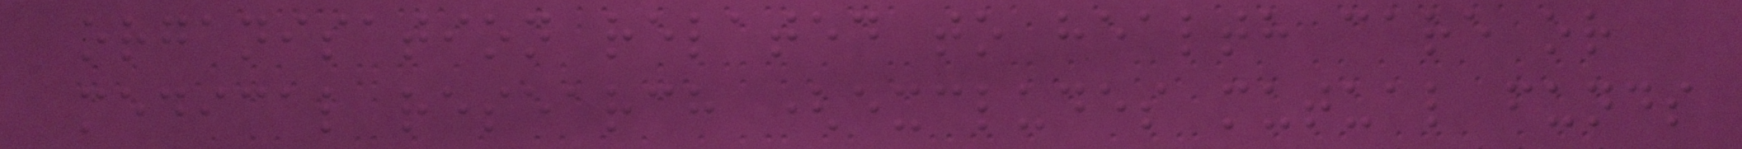organisation related to health care or
medical research (excludes mutual funds
